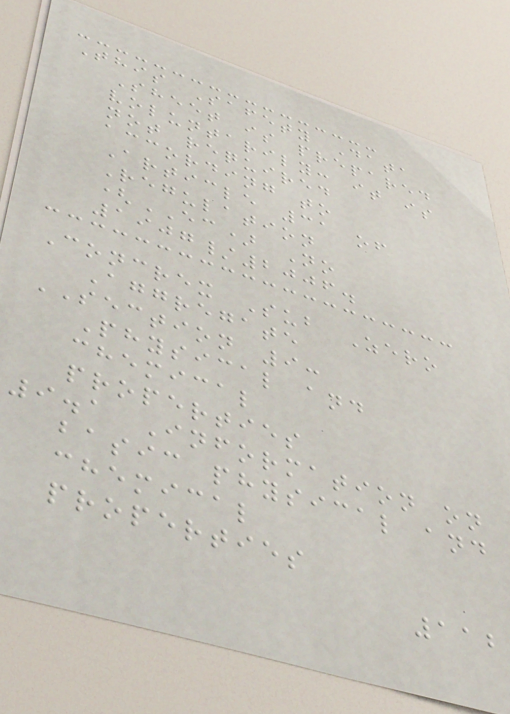This Safety Data
Sheet is prepared
voluntarily: it is
not required
according to
Article 31 of
Regulation
(EC) No
1907/2006.
Concrex Sub Zero
Aggregate
SECTION 9:
Physical and
chemical
properties
9.1 Information on
basic physical and
chemical
properties
112
